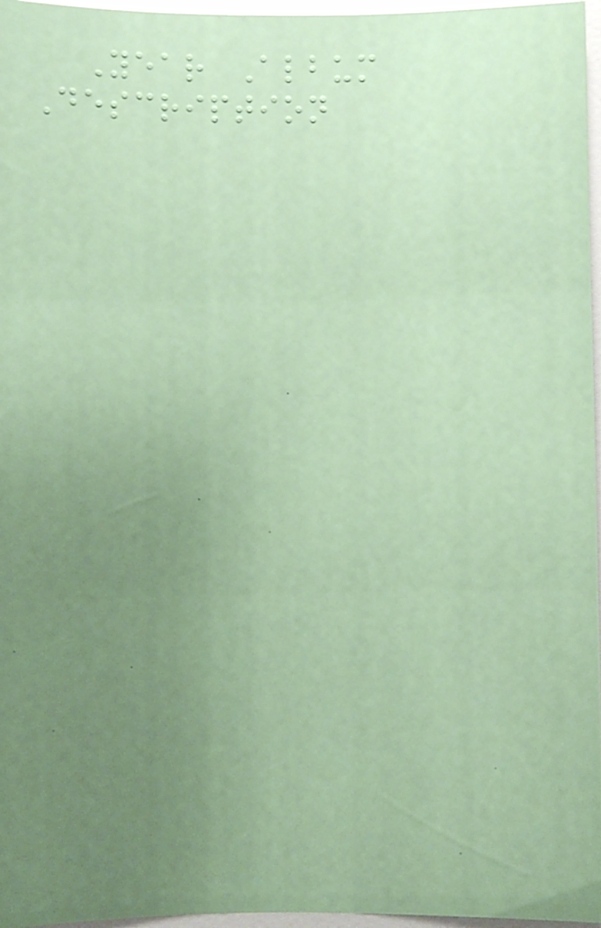Year Album
Description
